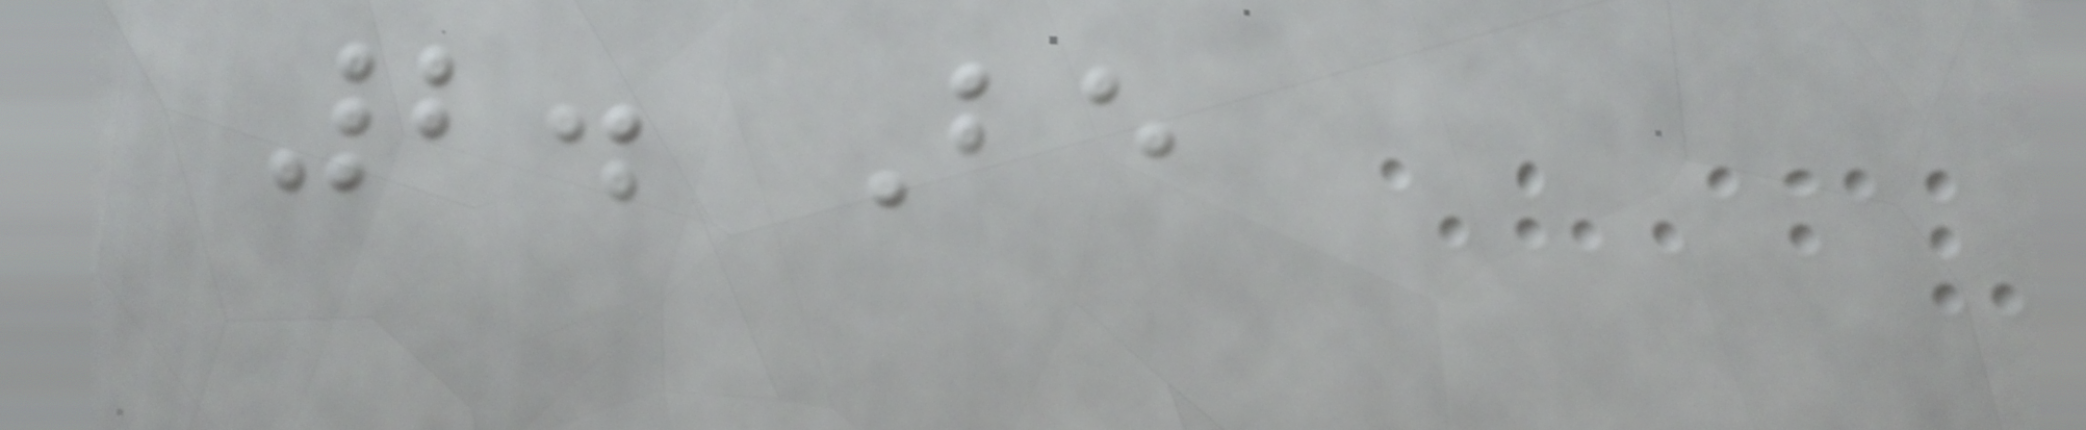2. Be
